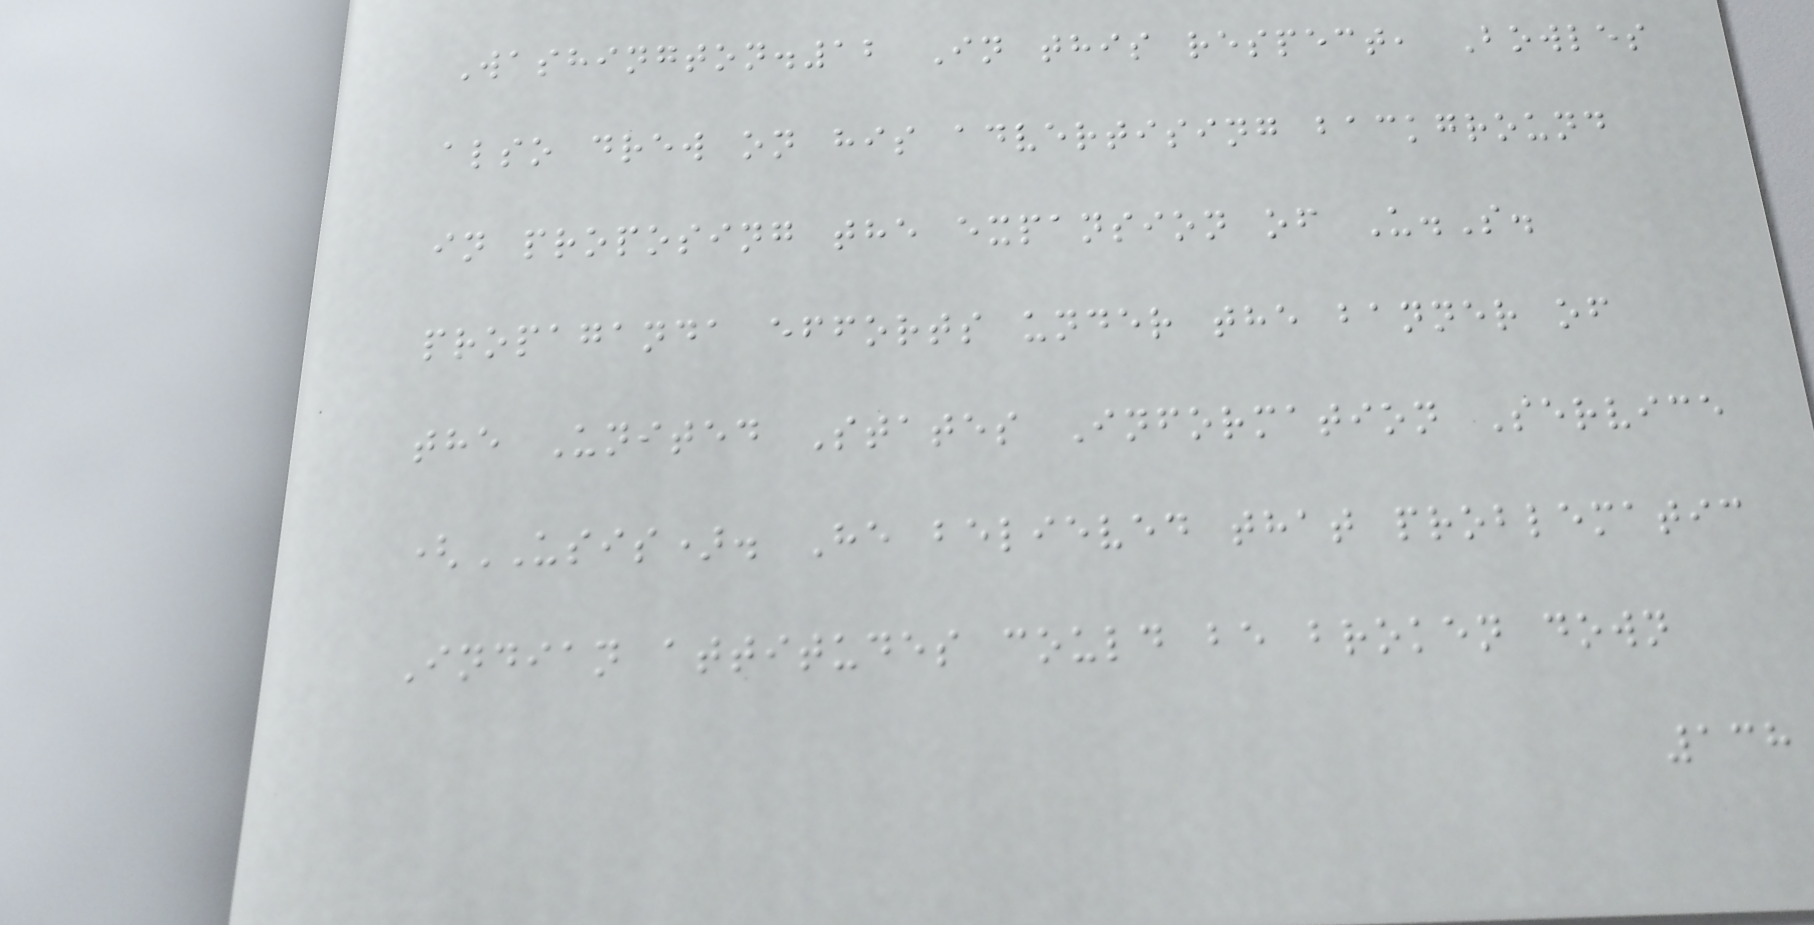Washington.12 In this respect, Bowles
also drew on his advertising background
in proposing the expansion of U.S.
propaganda efforts under the banner of
the United States Information Service
(USIS). He believed that problematic
Indian attitudes could be broken down
138
